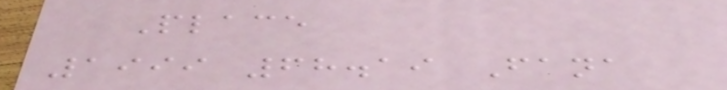Place
1999 68.19 Fana
